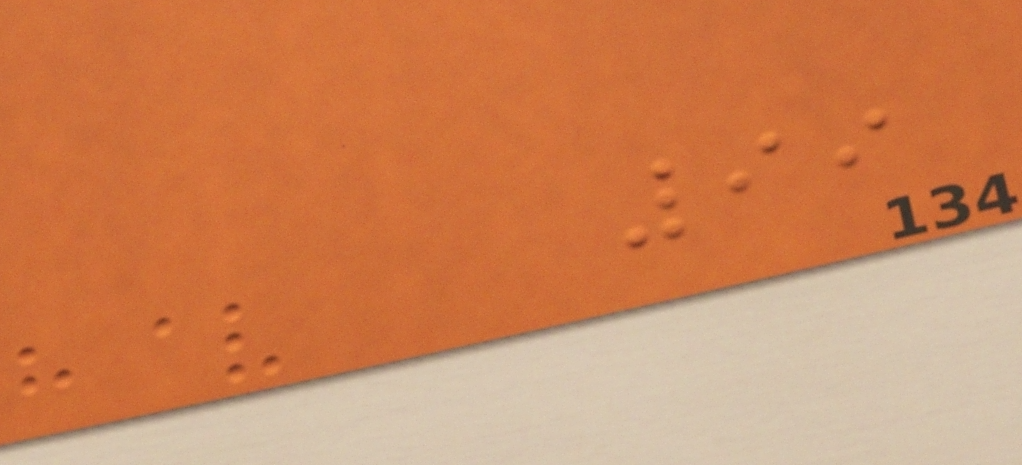99
